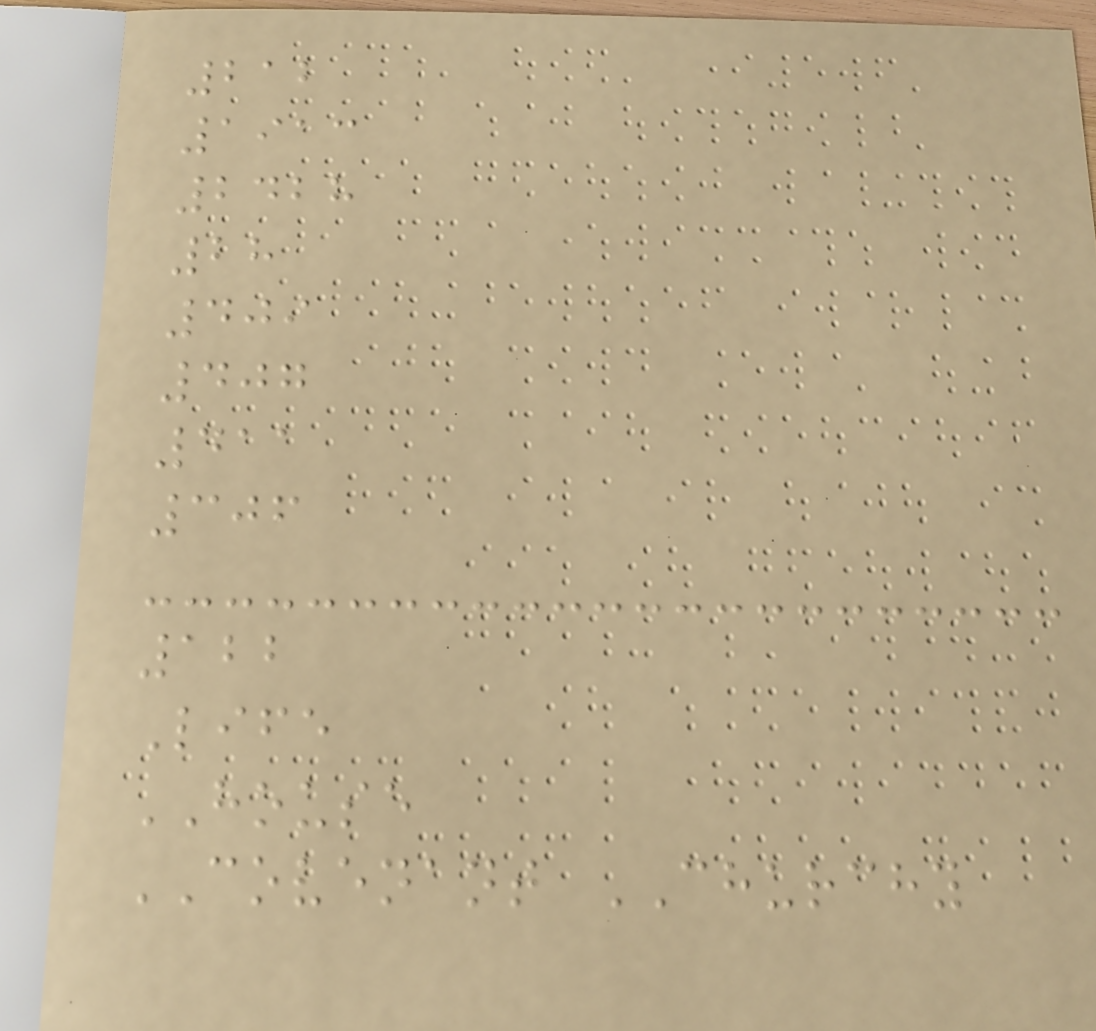212
1913
2428
28
409
407
411
306
122
Life
HOUSE
COVENANT CHURCHY
